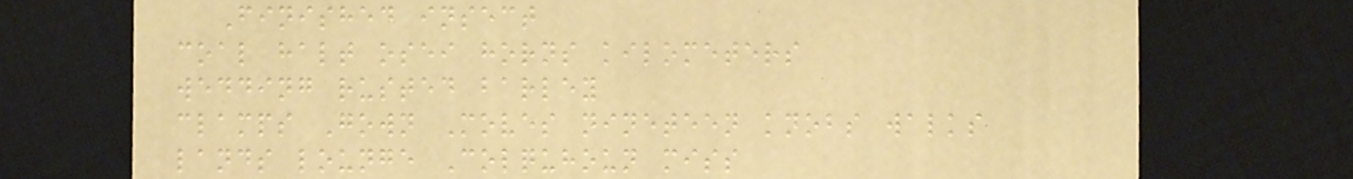Finished insect
coal halt osei horns kilometers
wedding rusted barley
clamps Gown Moves nineteen knobs walks
lands lounge Colquhoun miss
